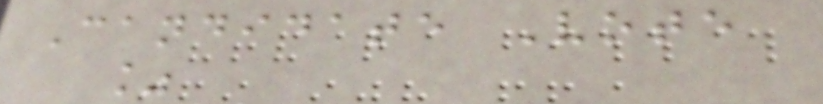Candidate Vote
%
